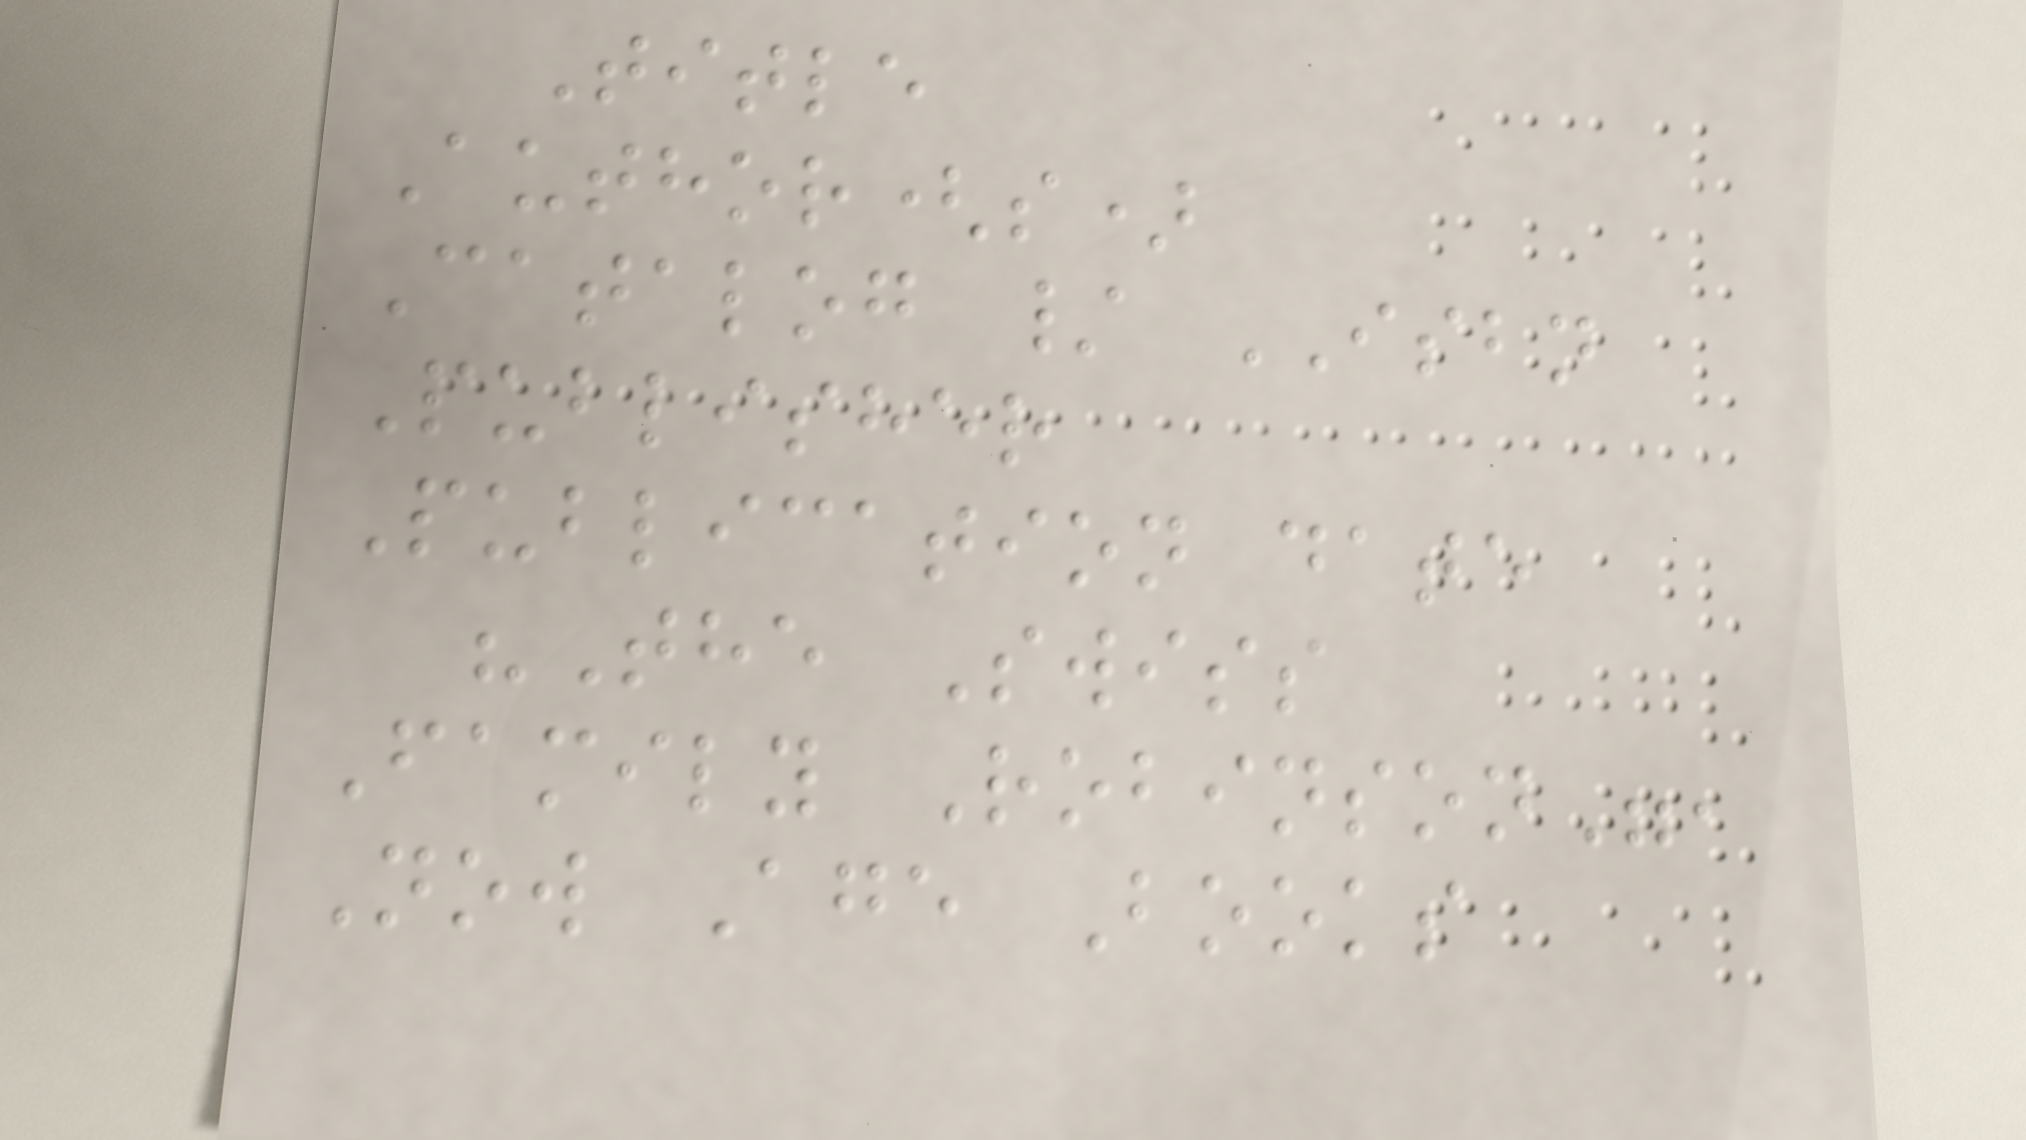Title
Author(s)
Catalog / ISBN
Publisher
Publication date
"The Swiss
Family Robinson",
Now Age Books
